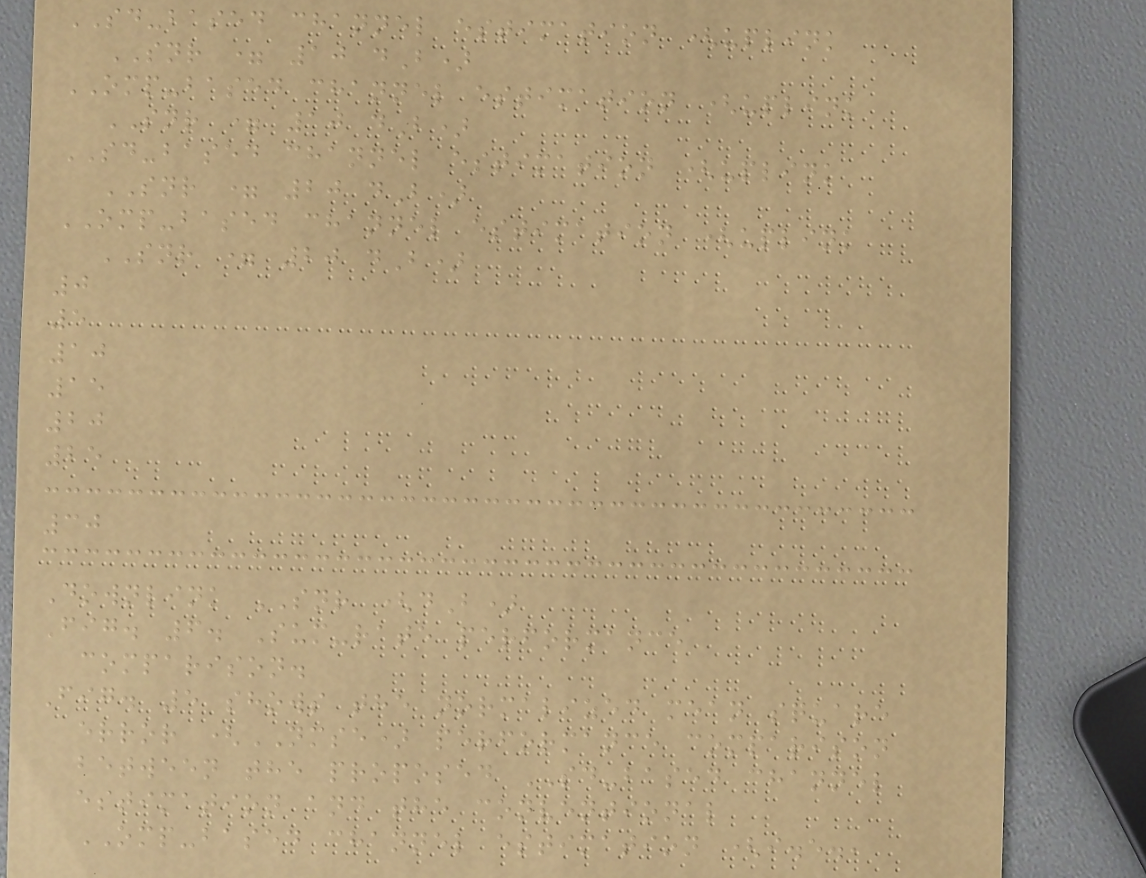SD-based channel estimation (uplink
SNR = 10 dB)
OMP-based channel estimation (uplink
SNR = 10 dB)
SD-based channel estimation (uplink
SNR = 20 dB)
OMP-based channel estimation (uplink
SNR = 20 dB)
0
5
10
15
20
25
30
Downlink SNR (dB)
Fig. 6. Sum-rate performance
comparison.
Fig. 5 shows the normalized mean square
error (NMSE) performance comparison
between the proposed SD-based channel
estimation and the conventional
OMP-based channel estimation (i.e.,
